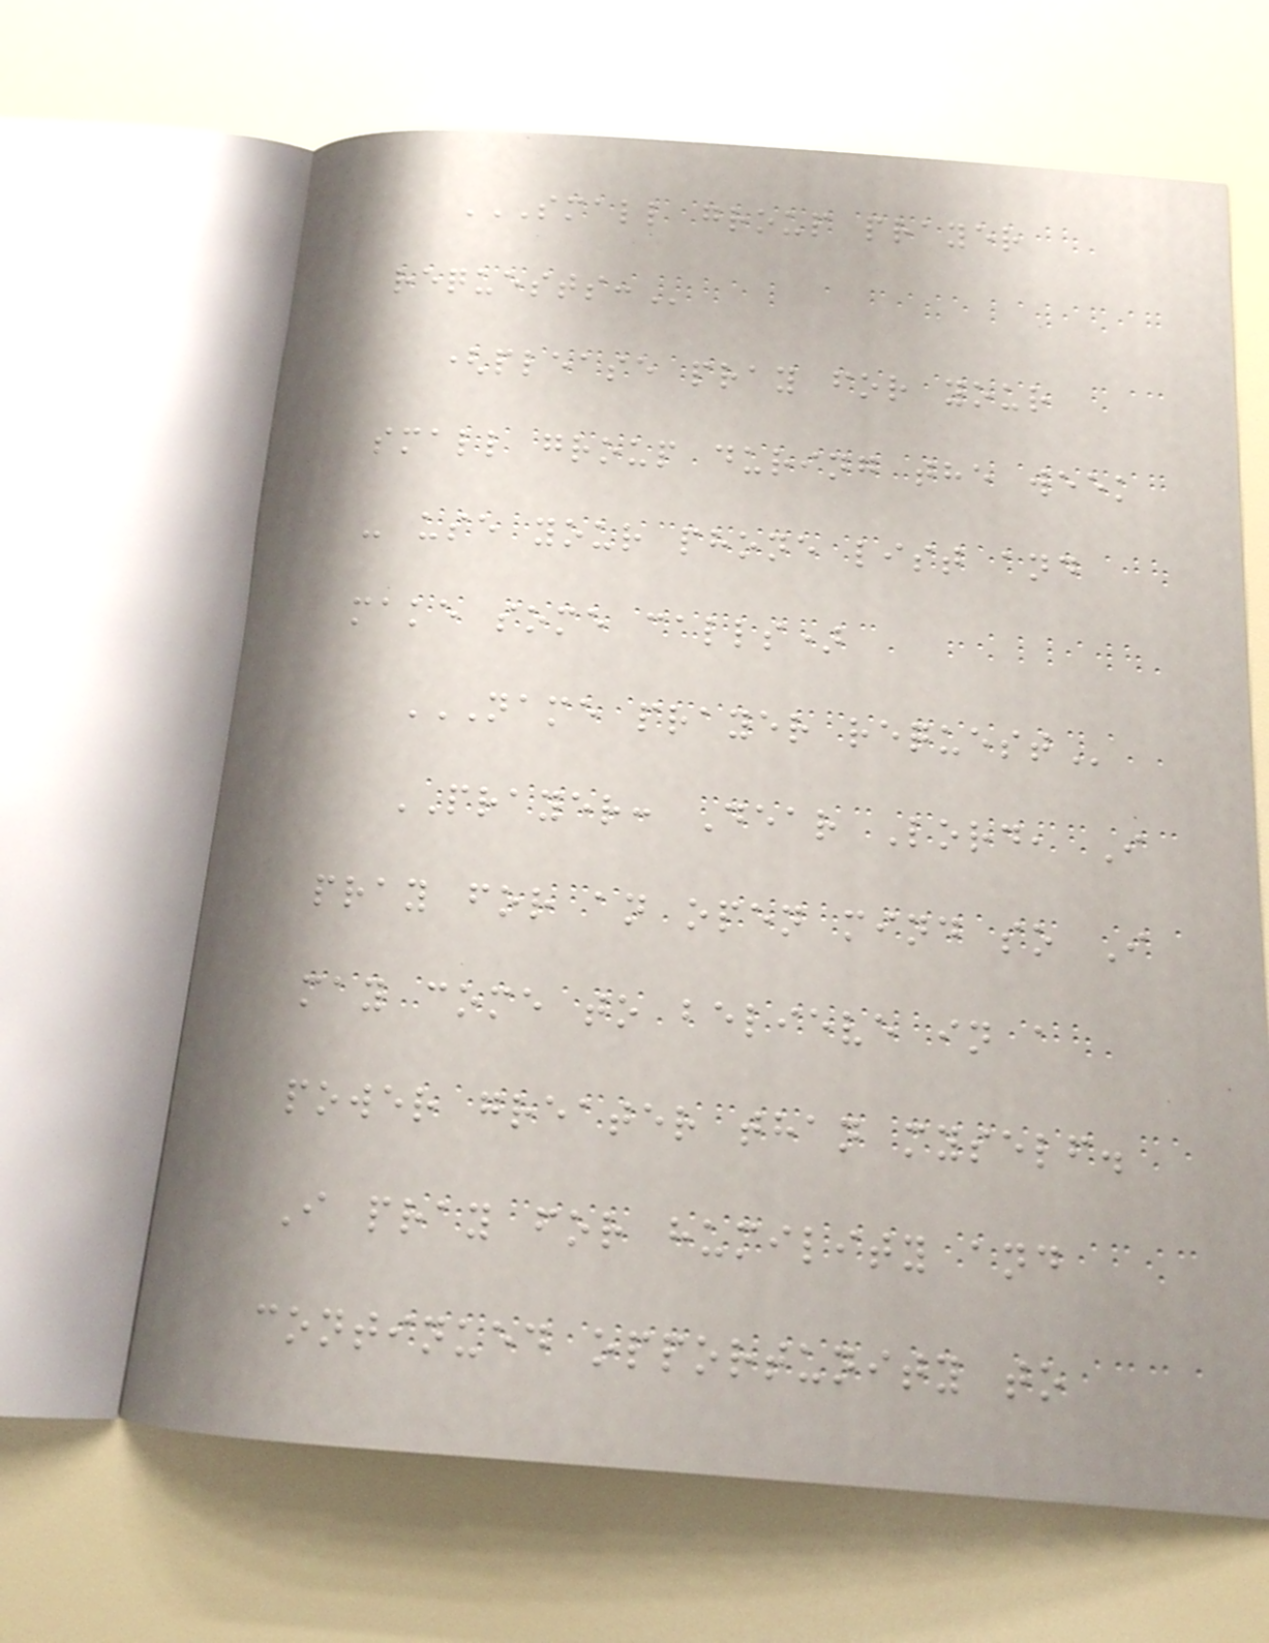SMALL GROUP PRAYER
REQUESTS:
(please pray for your
small group during the week
- use your phone list and
make some calls)
NAME PRAYER REQUEST
PRAYER: Dear Lord, I
pray for an open mind so I
may come to believe in a
power greater than myself.
I pray for humility and
continued opportunity to
